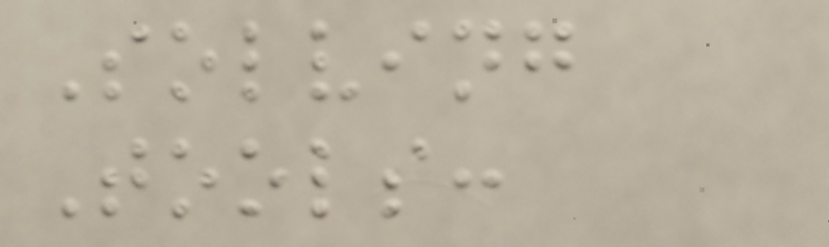Solving
Tools:
